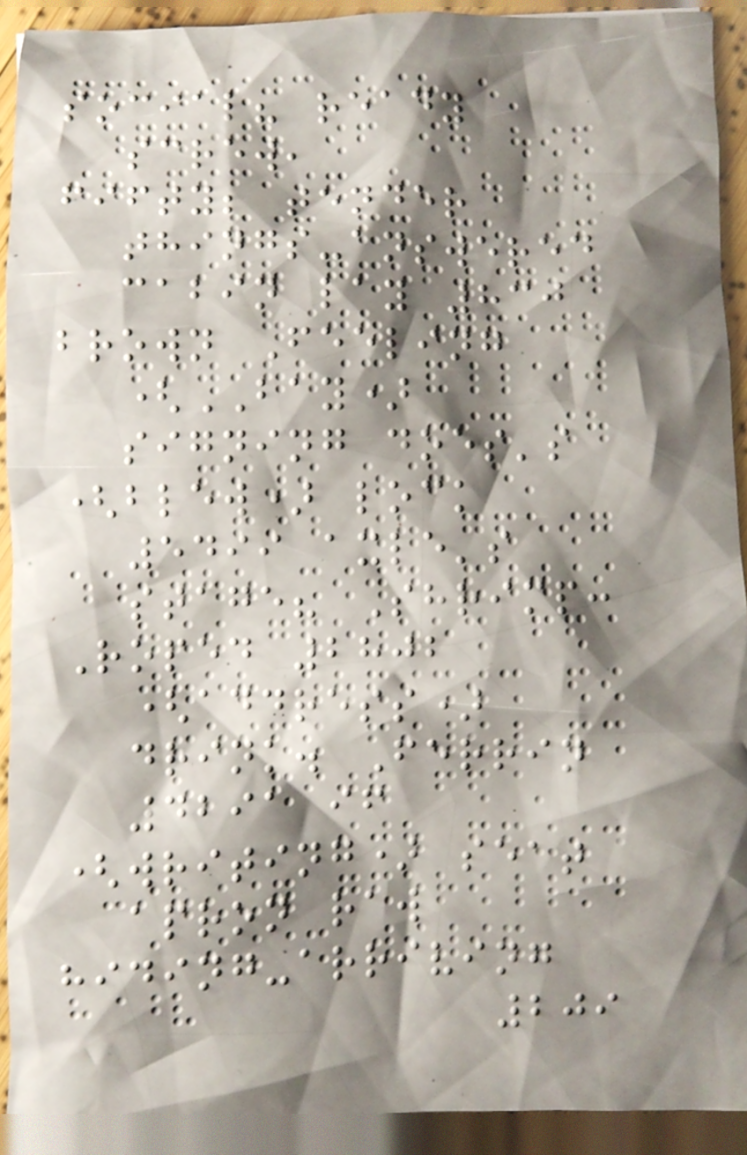social? ready
screw,
fifty; tender
things-answered
cabin lay 830
brown Feeling
(BAY)
signing does's
(blew) lock
5499 axle's
stage? Shrimp:
Roped 2802
(address)
drink. Ferrin
4291 if
(writing) seat
apron raw
hiding-arriving
209
